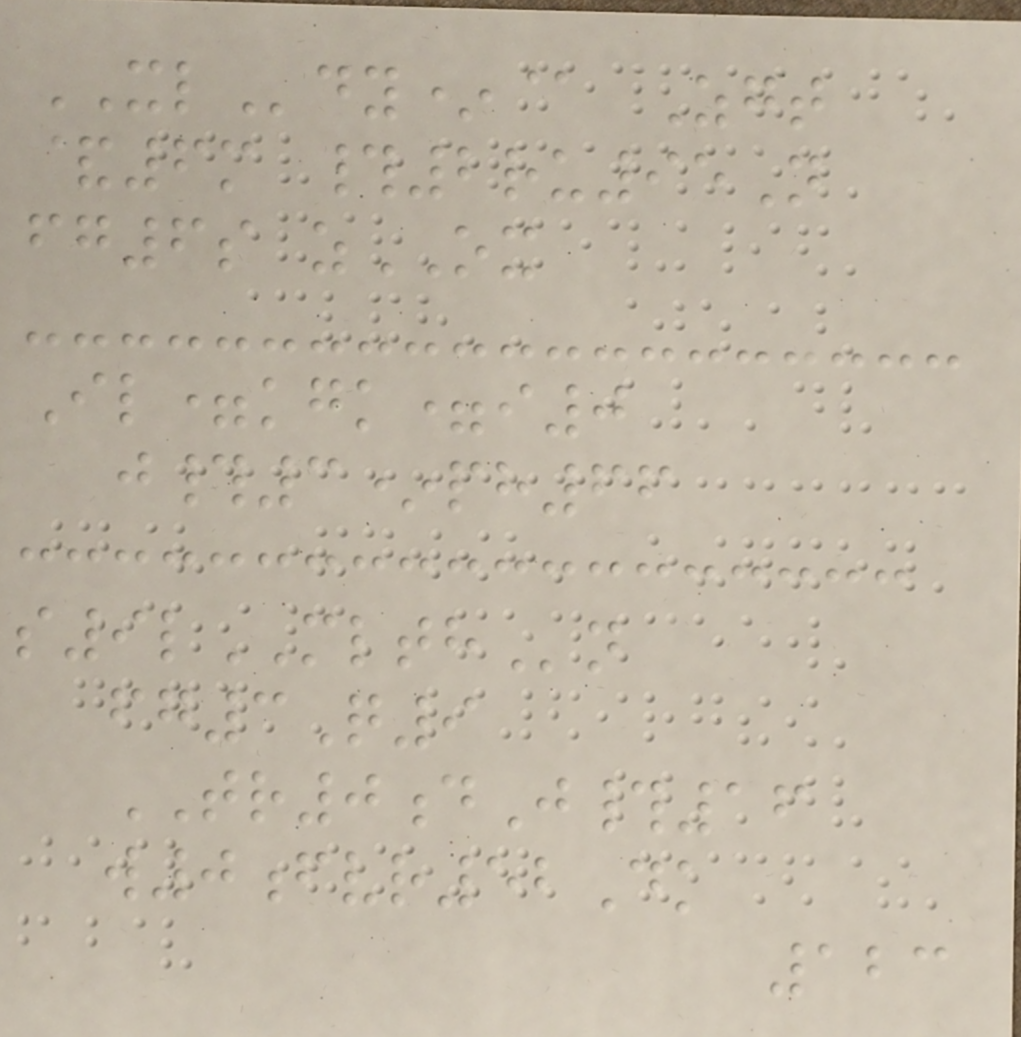XLdy*@ Zgt
&6m #2ru95N
fg6s zOX
Il=kgk=i0
j#3*ph66
s9lMLTHn
fg3Q9
TR0dJ#16
w0fvr52Dk
123
